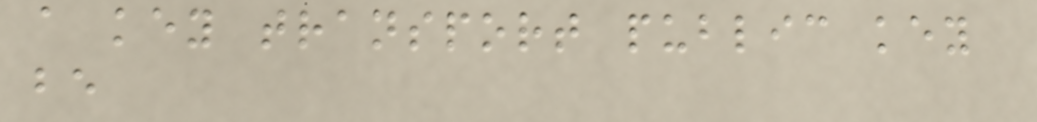a key transport public key
be
